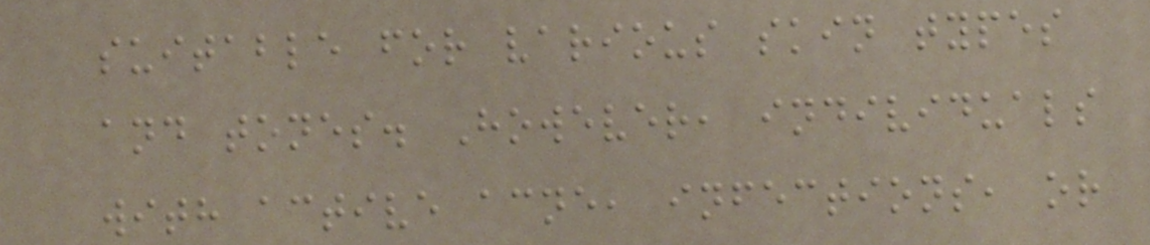suitable for various skin types
and tones. However, individuals
with active acne, infections, or
